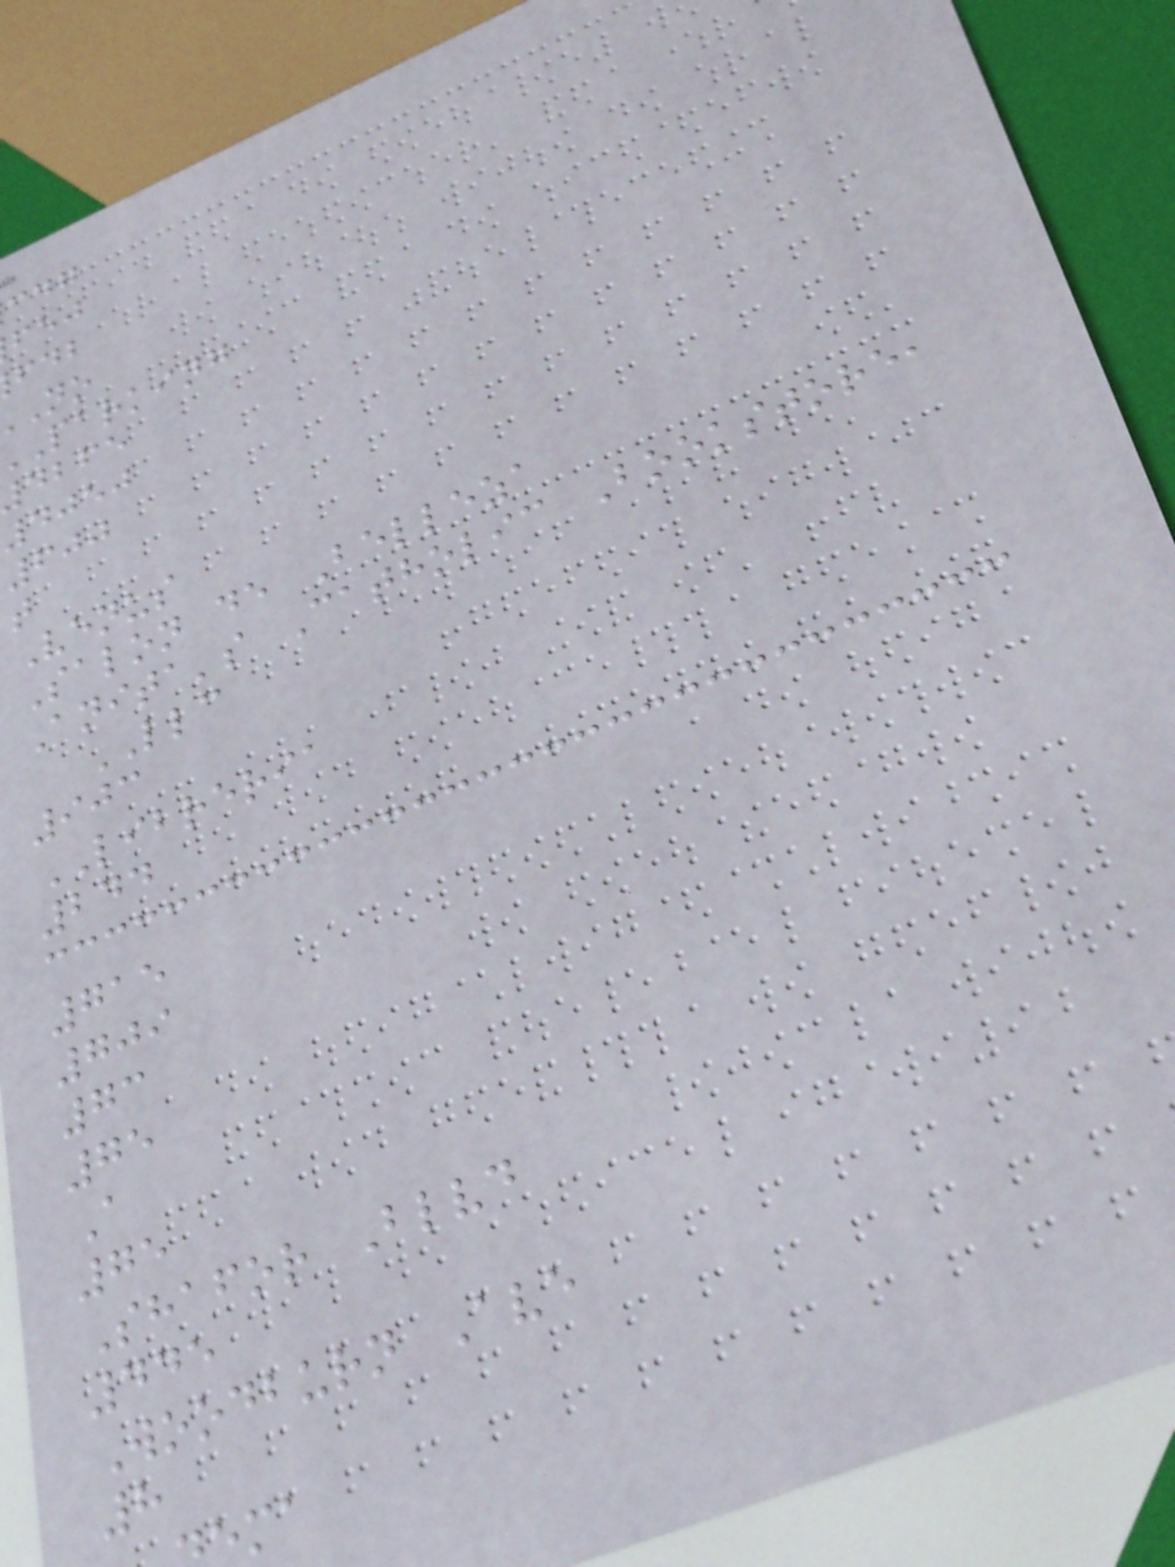parking
dbfe
4050
600
t
Venus
Salon de Belleza
Anita's Catholic Bookstore,
LLC
903
LIBRERIA
244
715
709
73
75
A
75
Shafor Blvd
445
Woodburn Ave
8
